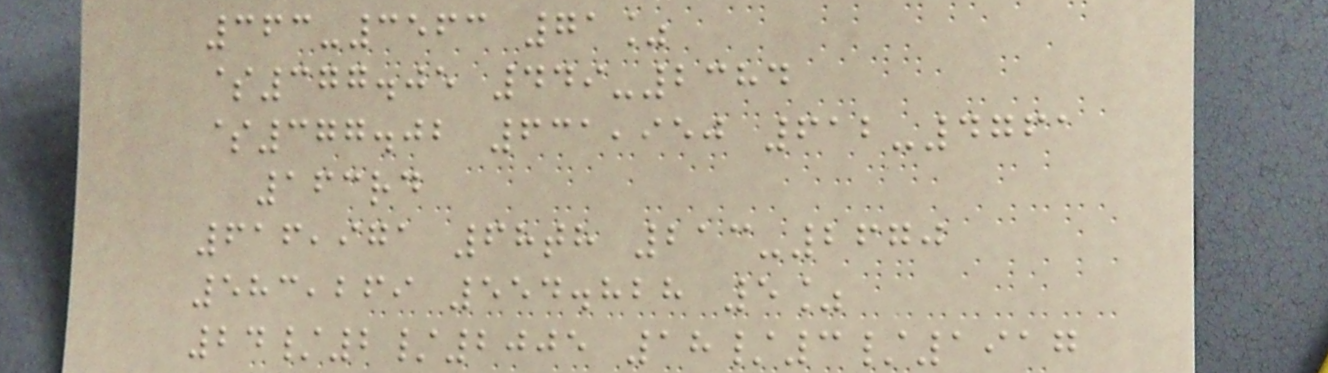363-3563 71%
$377.05 449-2384
$377.02 631,950 612-4761
163rd
616,971 68th 213-2670
583,269 554.828 5%
24/2/2005 18/3/1917
